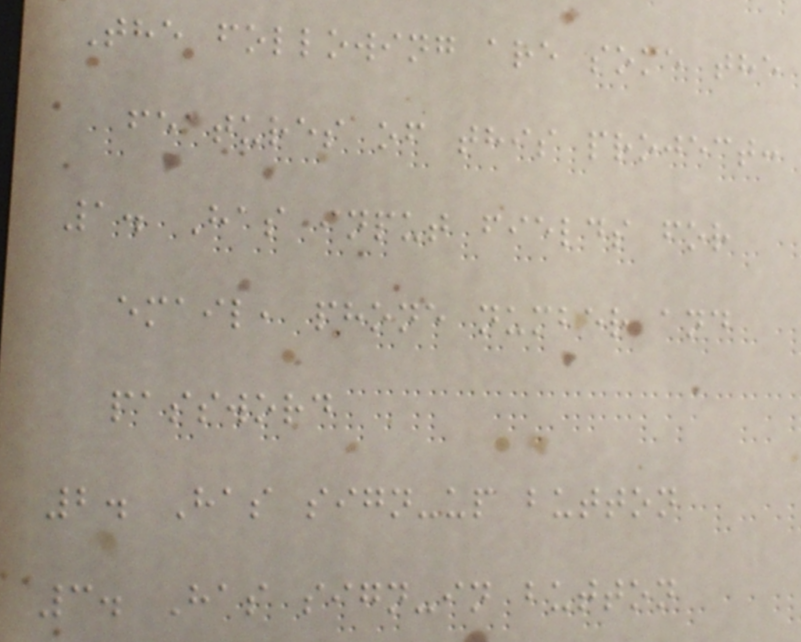The following are some the
features of this project:
1. Has input fields for
email, phone number and
password
2. Has sign-up button
3. Has sign-in button
